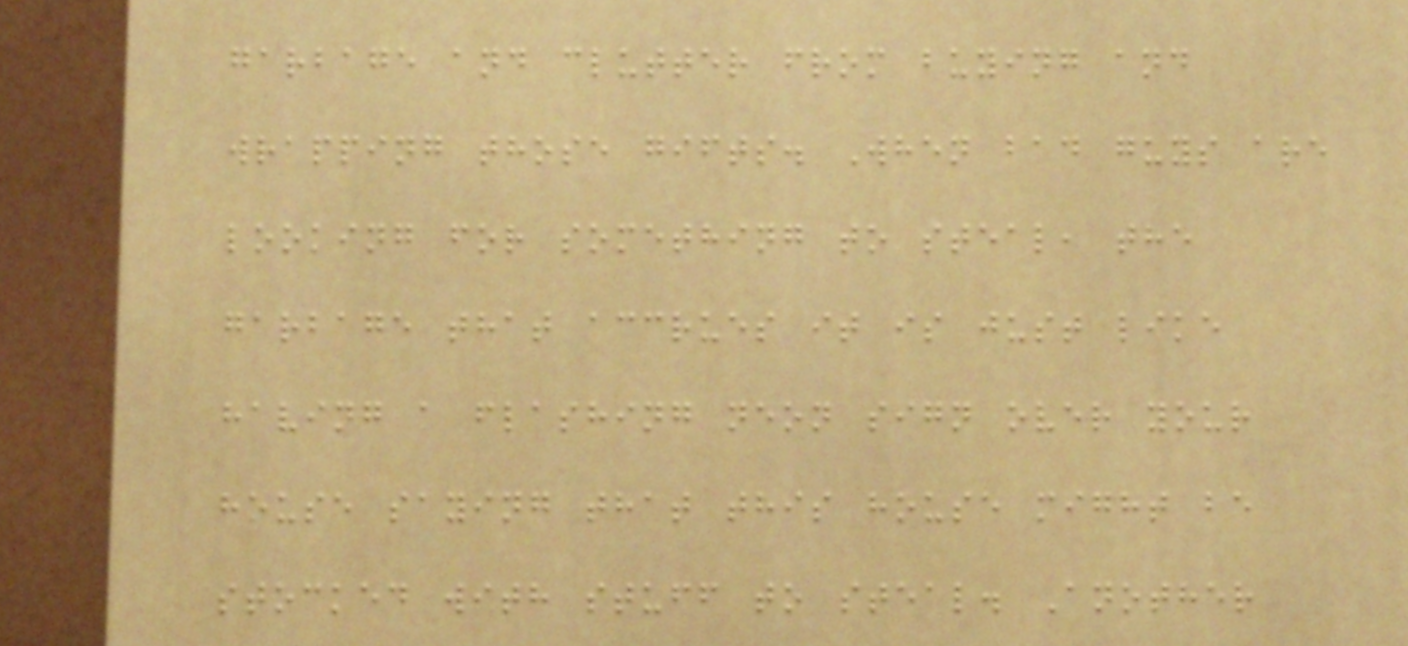garbage and clutter from buying and
wrapping those gifts. When bad guys are
looking for something to steal, the
garbage that accrues it is just like
having a flashing neon sign over your
house saying that this house might be
stocked with stuff to steal. Another
